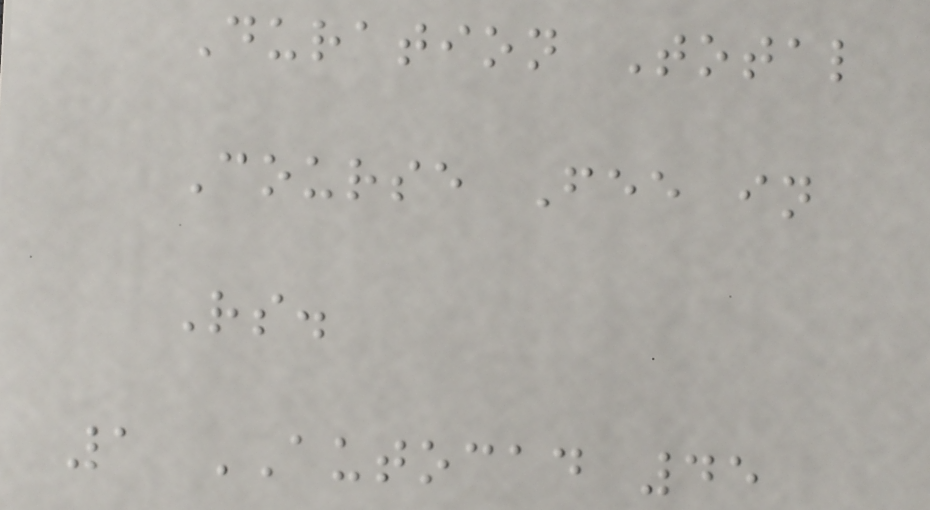Duration Total
Course Fee in
Rs.
1 AUTOCAD 45
